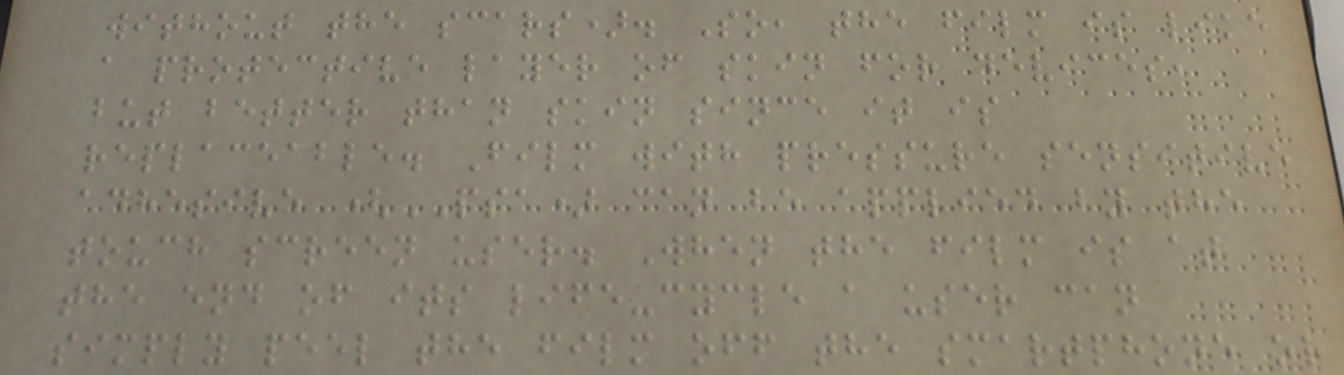without the scars). So, the film is like
a protective layer of skin for devices,
but better than skin since it is
replaceable. Film with pressure sensitive
adhesive (PSA) can be applied by the
touch screen user. When the film is at
the end of its life-cycle a user can
simply peel the film off the smartphone or
